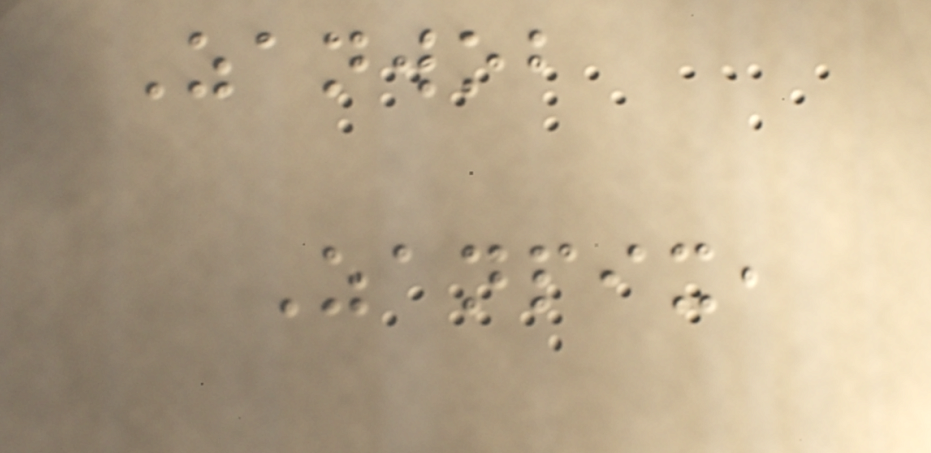Zanwob
Zanpix,
